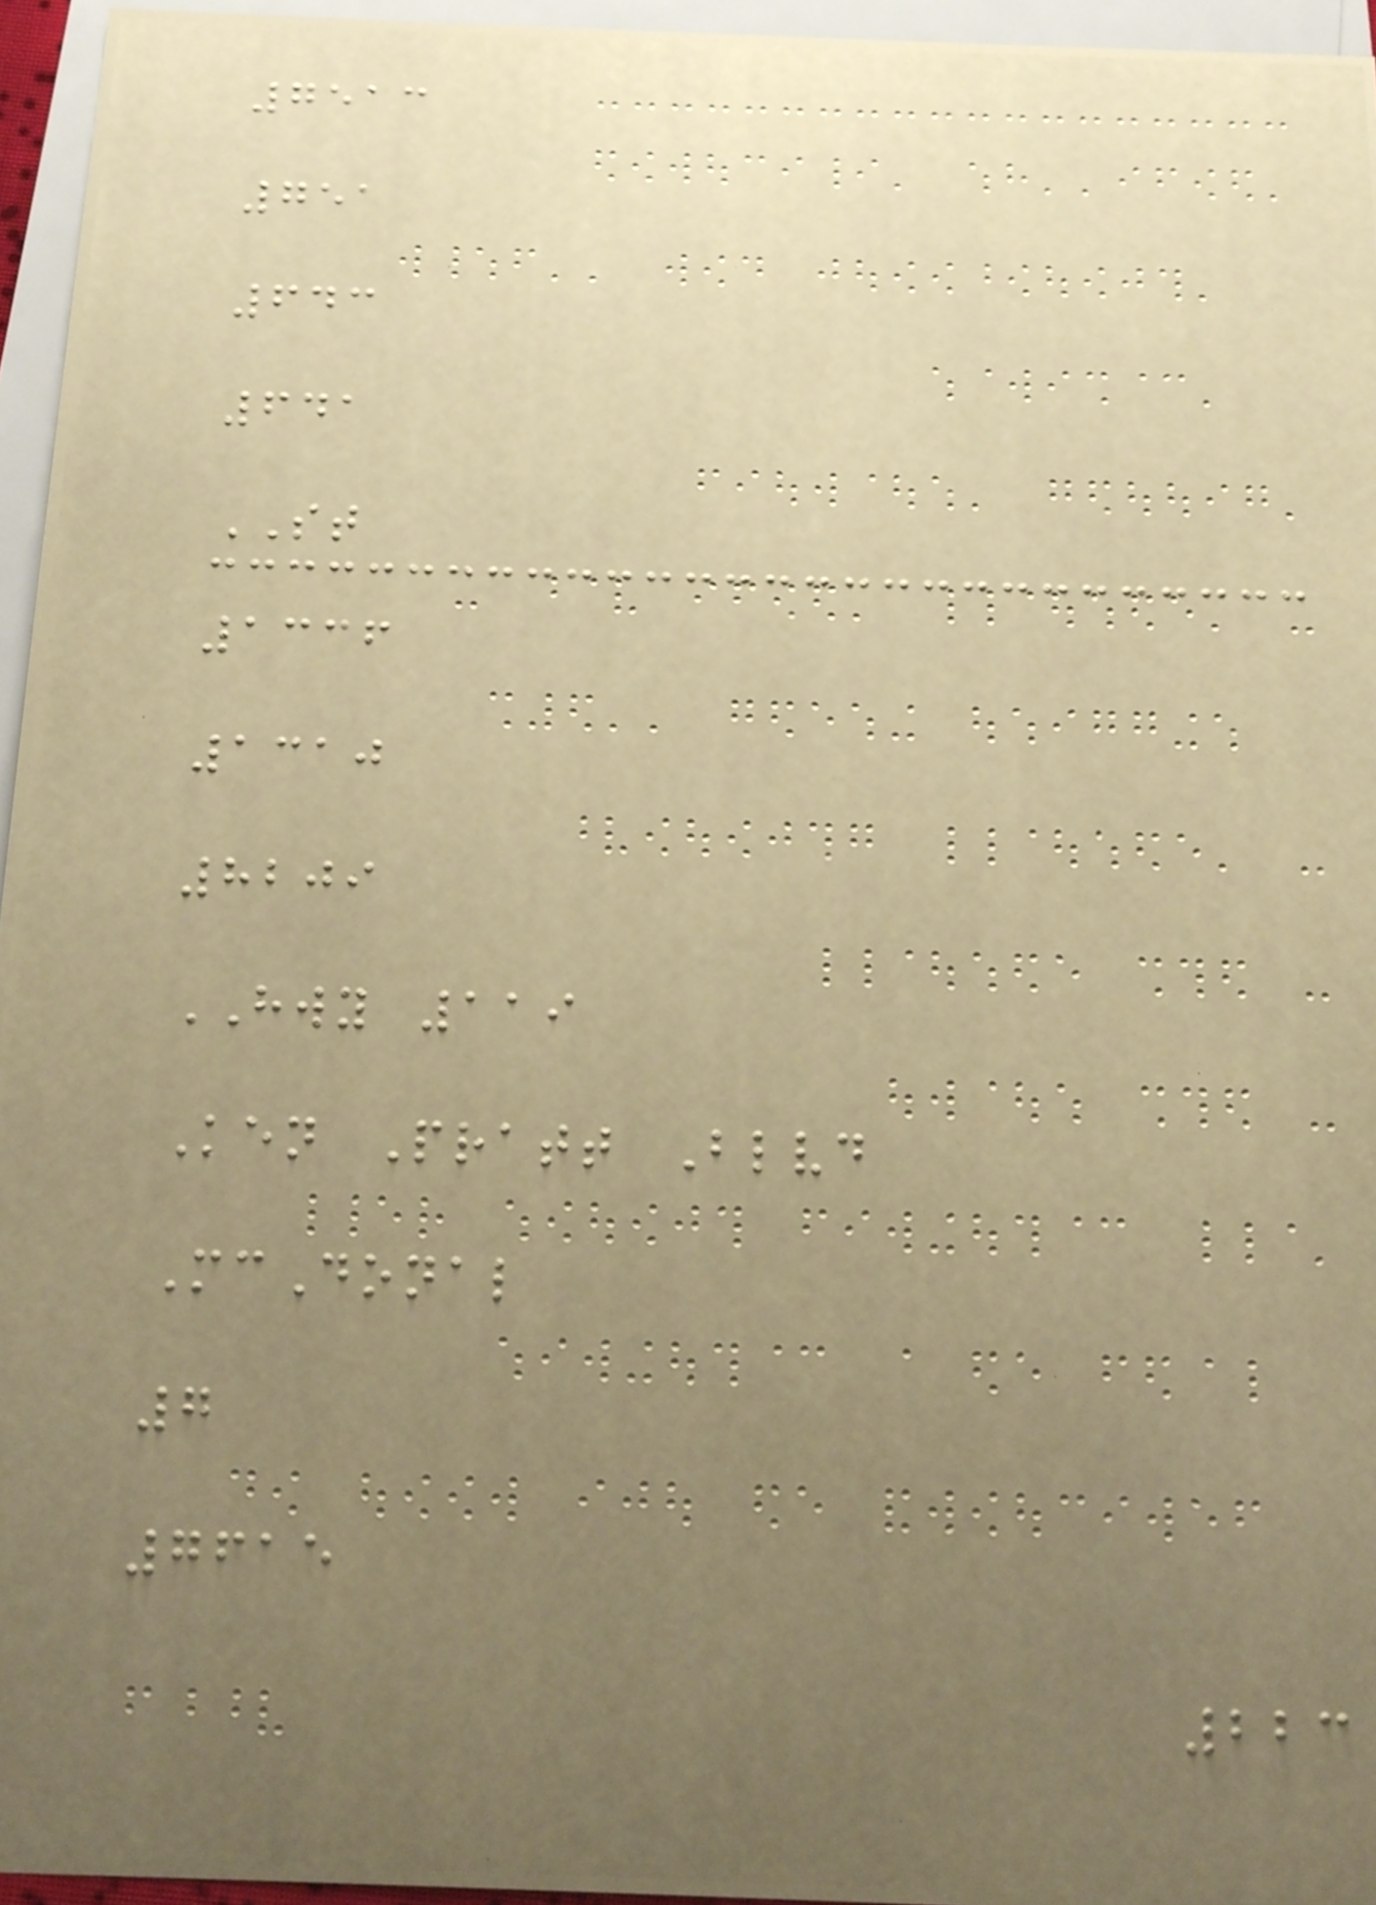7513
751
643
641
ST
1336
1310
8209
HWY 119
Ken Pratt Blvd
McDonal
7
7615
223
